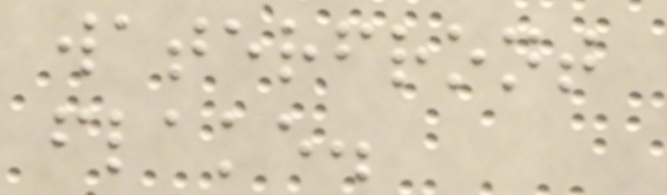waterfront
flake.
